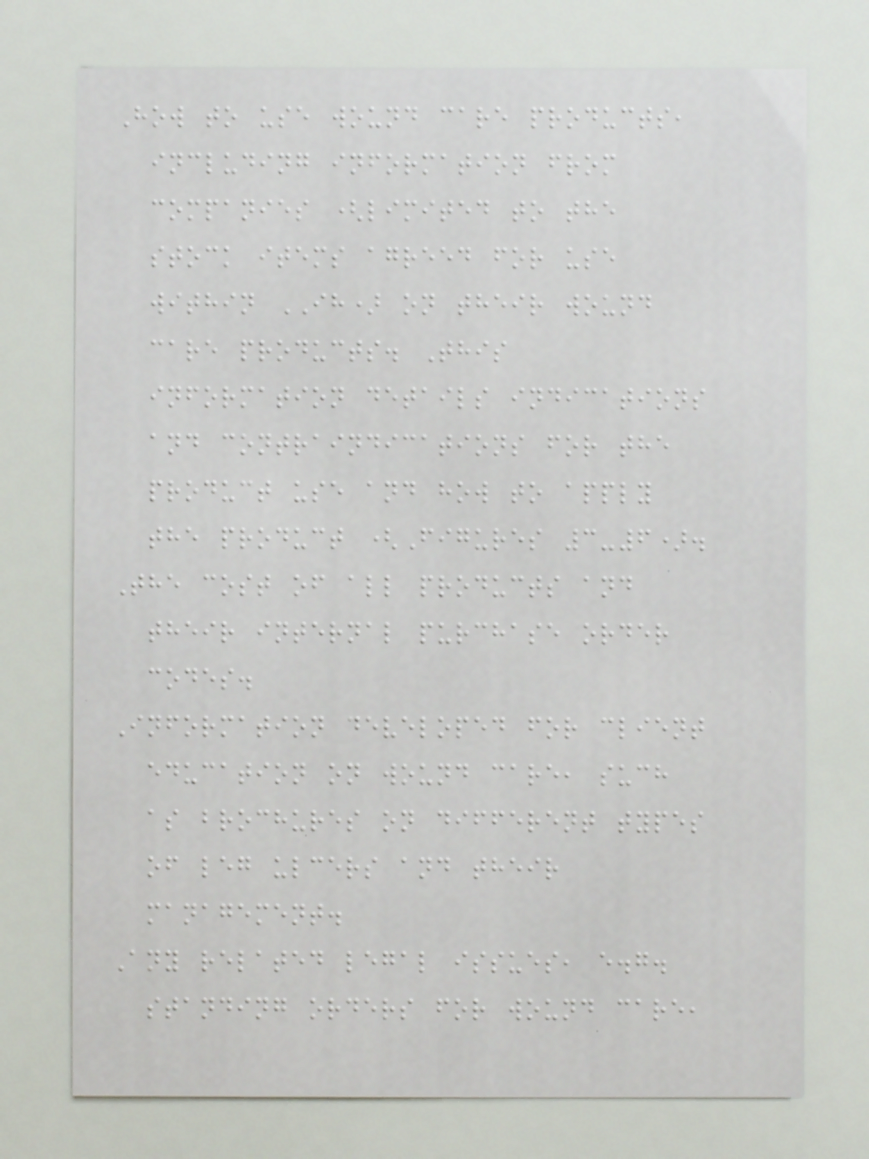How to use wound care products,
including information from
companies (limited to the
stock items agreed for use
within IH) on their wound
care products. This
information details indications
and contraindications for the
product use and how to apply
the product (Figures 3-6).
The cost of all products and
their internal purchase order
codes.
Information developed for client
education on wound care, such
as brochures on different types
of leg ulcers and their
management.
Any related legal issues, e.g.
standing orders for wound care,
